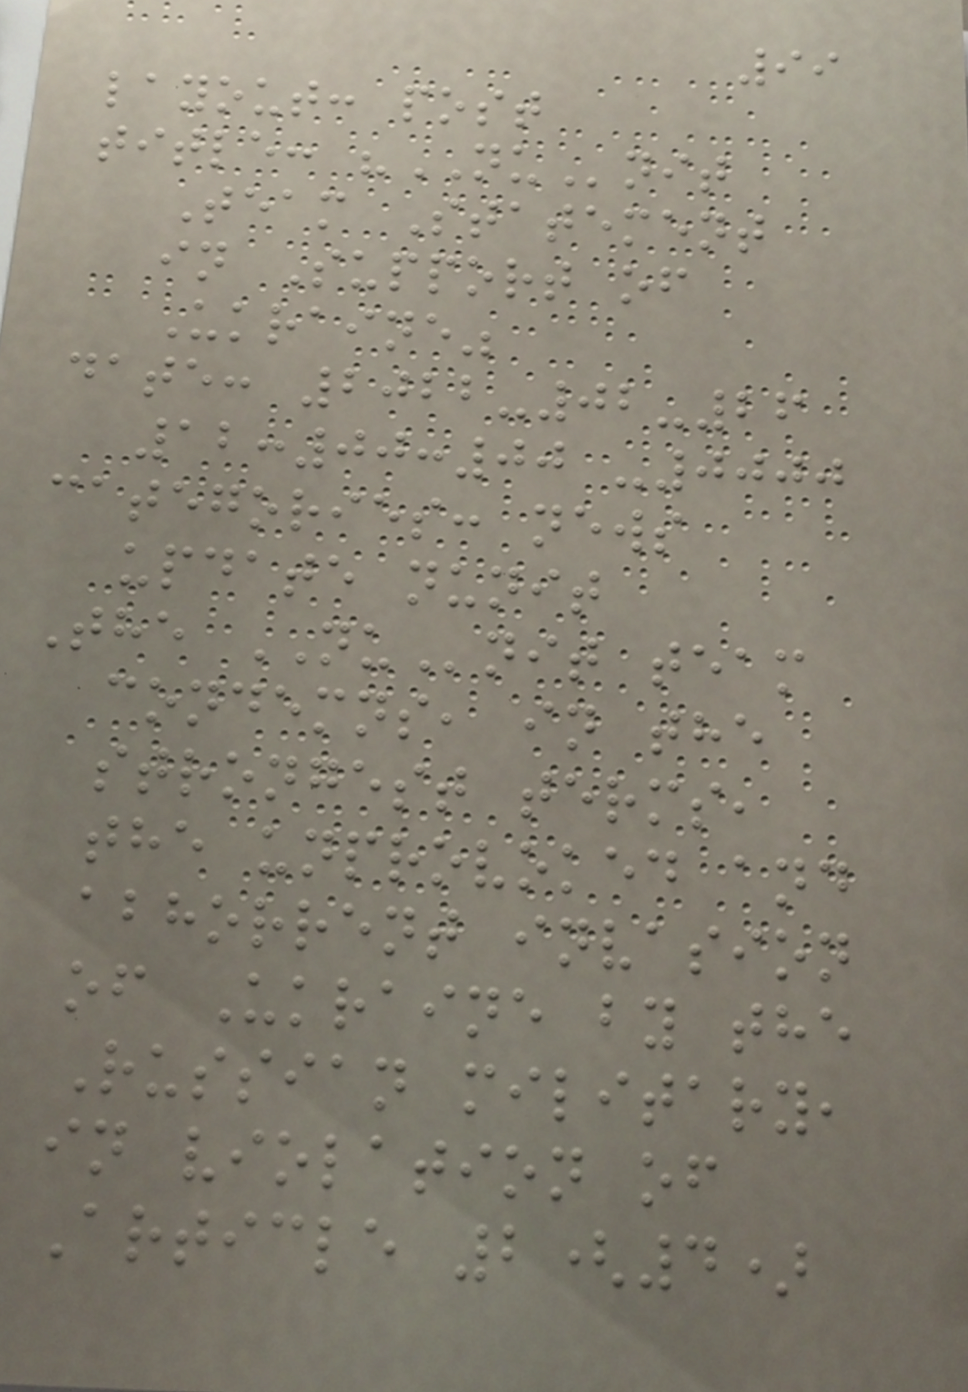99
layout: post
title: "NUnit
Team Statement
in Support of
Ukraine"
date: 2022-02-26
12:00:00 -0000
categories: news
update nunit
The NUnit team
condemns, in the
strongest terms,
the unprovoked and
abhorrent invasion
of Ukraine by the
Russian military,
in violation of
Article 2(4)
